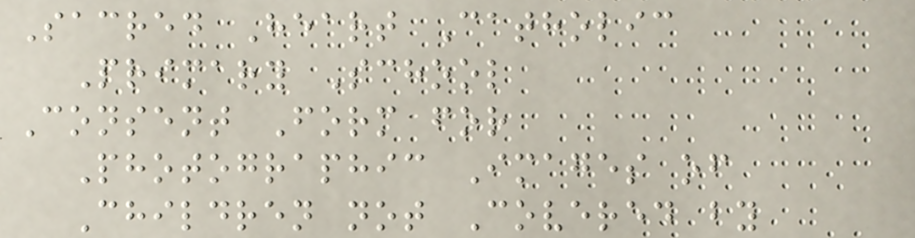Sacred Heart Catholic
Primary School
Consent Form for
Photographic Images of
Children not Covered by
